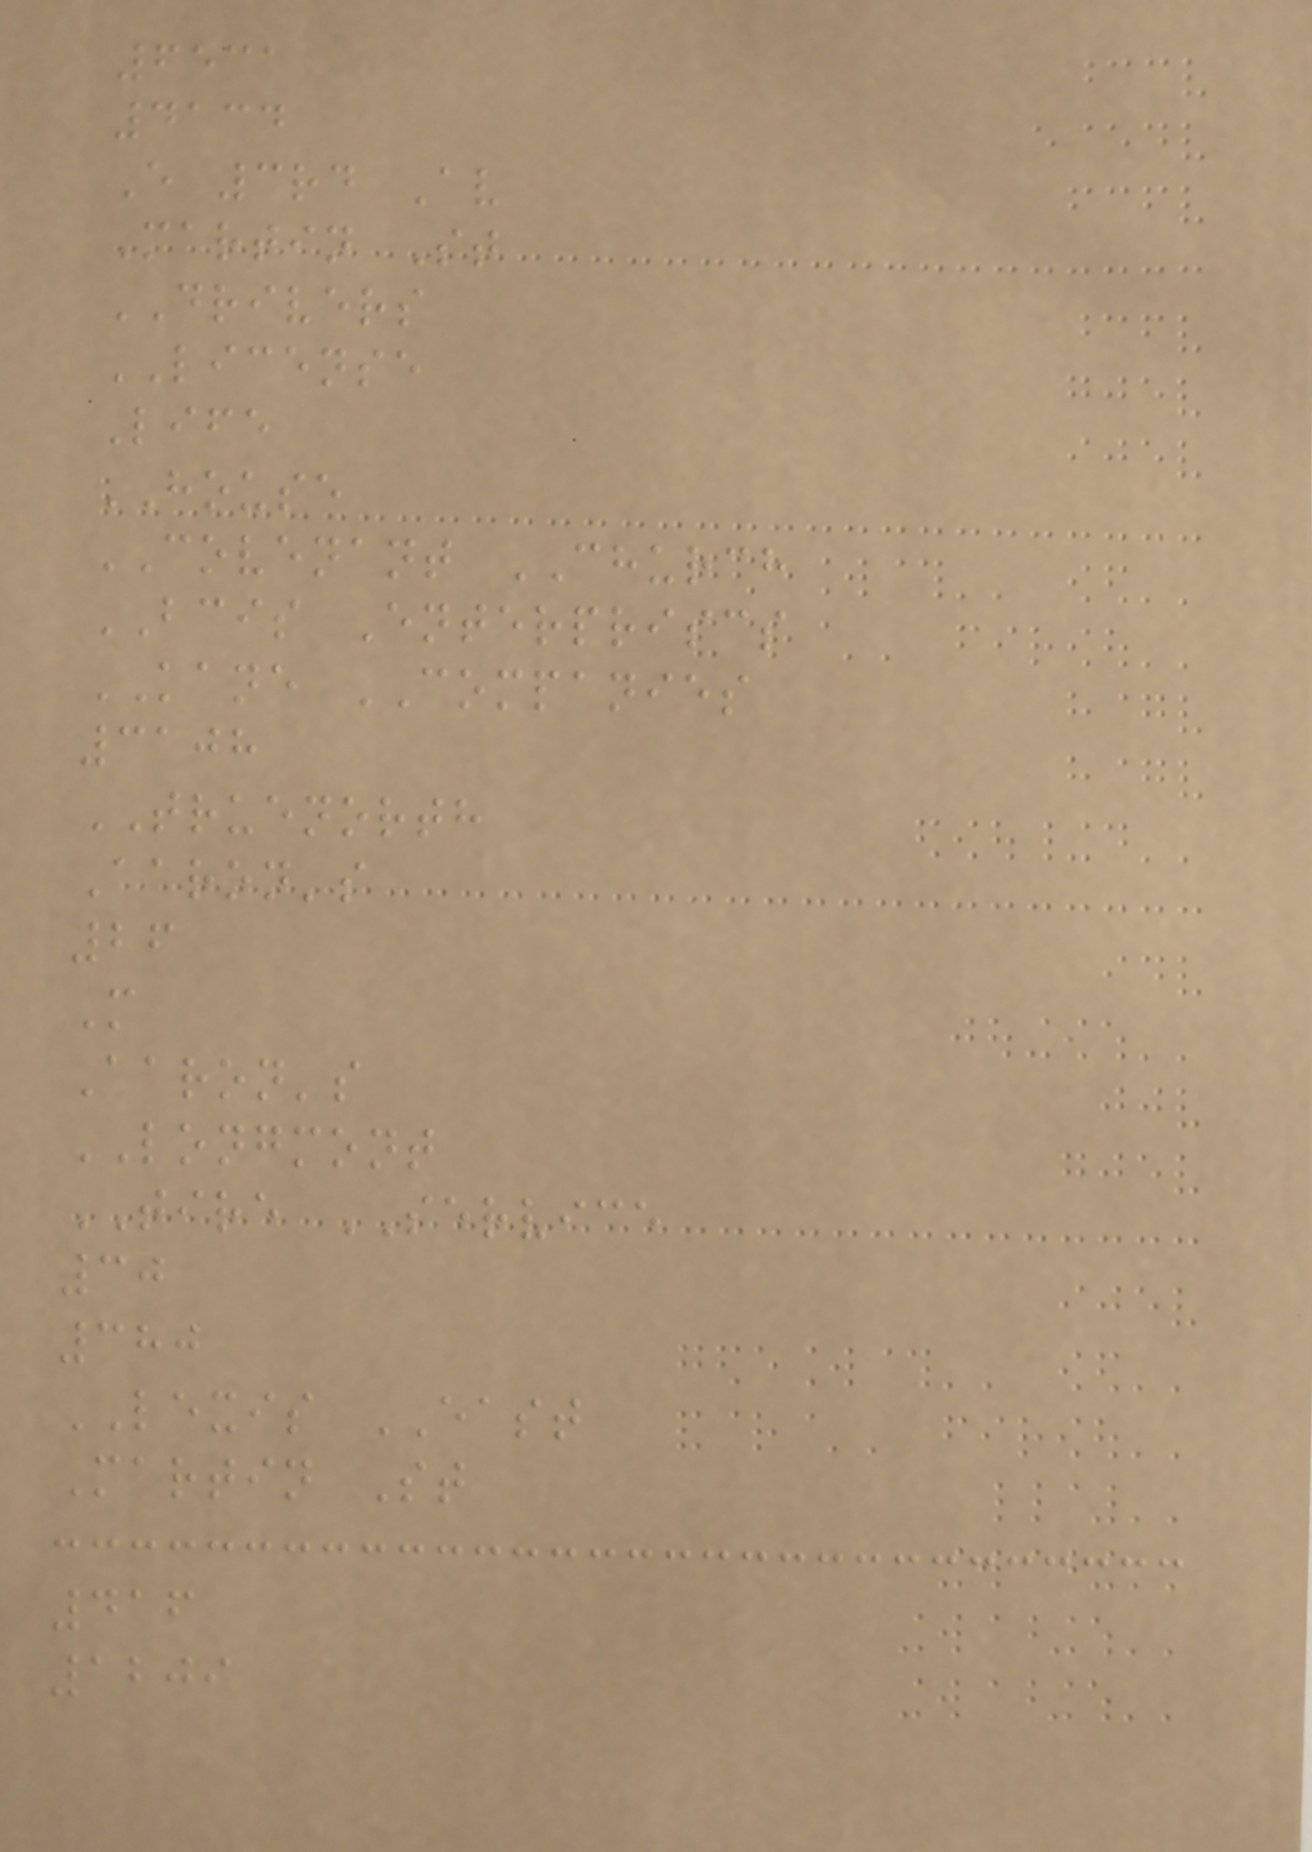6531
4134
E 3rd Av
Martin St
DRIVERS
LICENSE
Life
HOUSE
COVENANT CHURCH
BCIS Enterpriscs
KANE COMPANIES
3108
TRUENORTH
Aaron's
26
M
Aaron's
LONGMONT
TIRE SERVICE
30
380
LEXIS EAST
Martin St
416
1209
